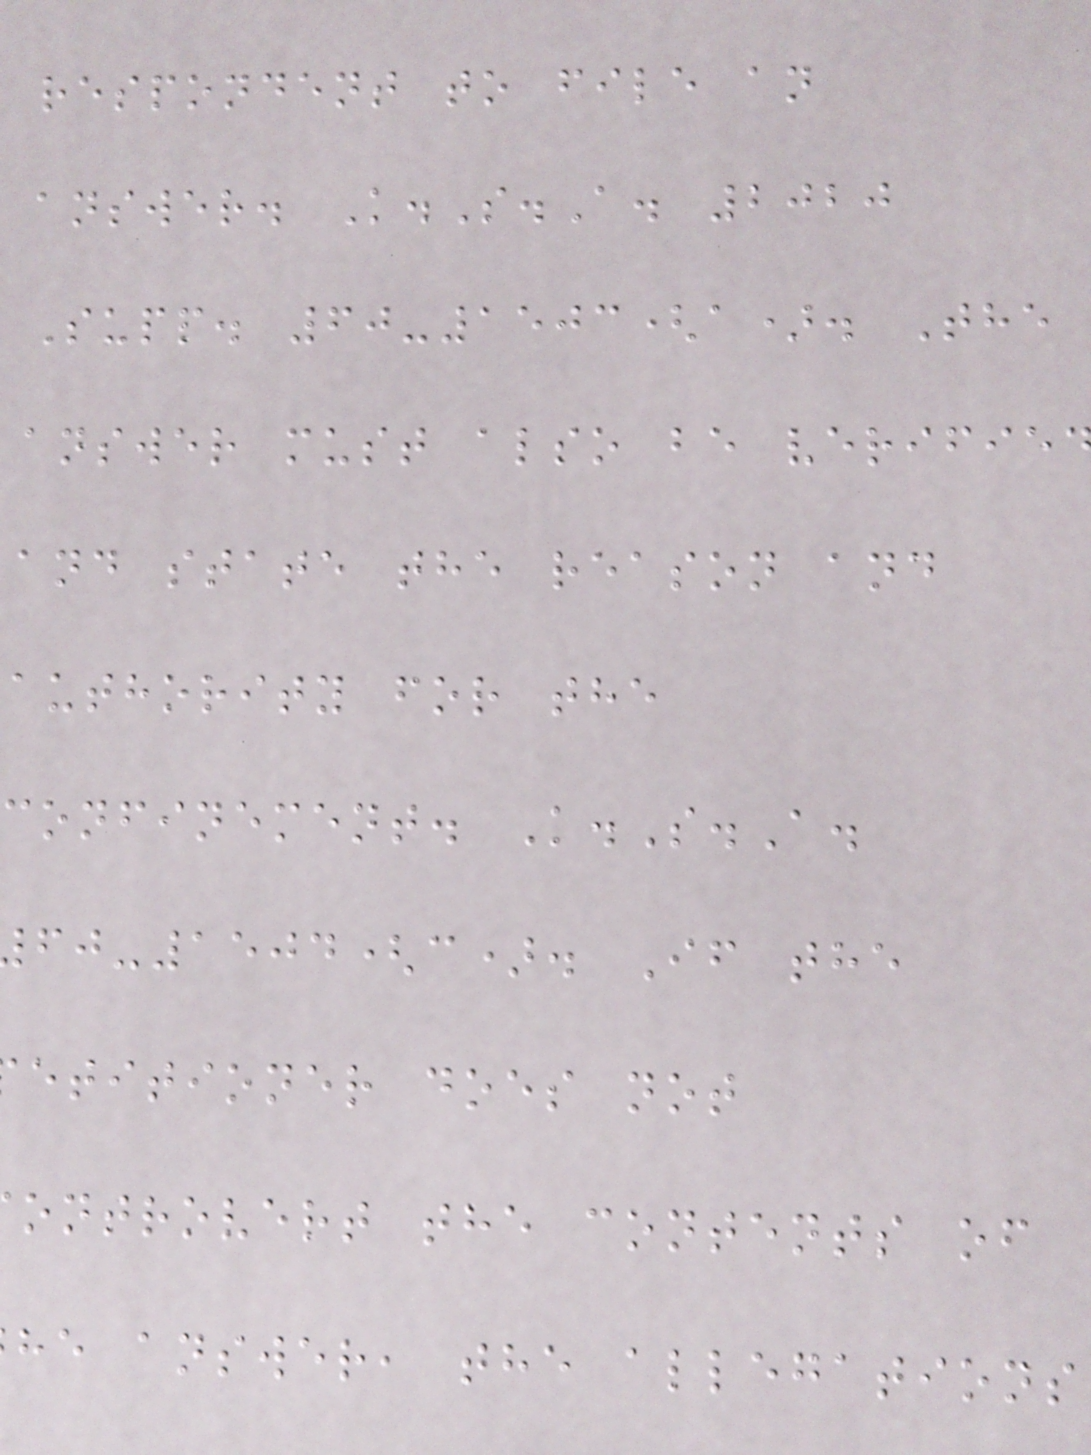respondent to file an
answer. K.S.A. 2020
Supp. 60-1503(a). The
answer must also be verifie
and state the reason and
authority for the
confinement. K.S.A.
-1504(c). If the
etitioner does not
ontrovert the contents of
he answer, the allegations
